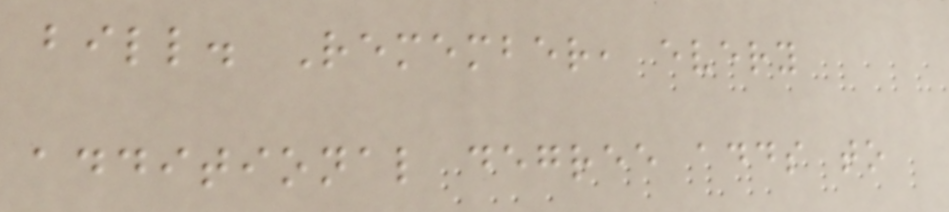bill. Remember, every
additional degree adds to
